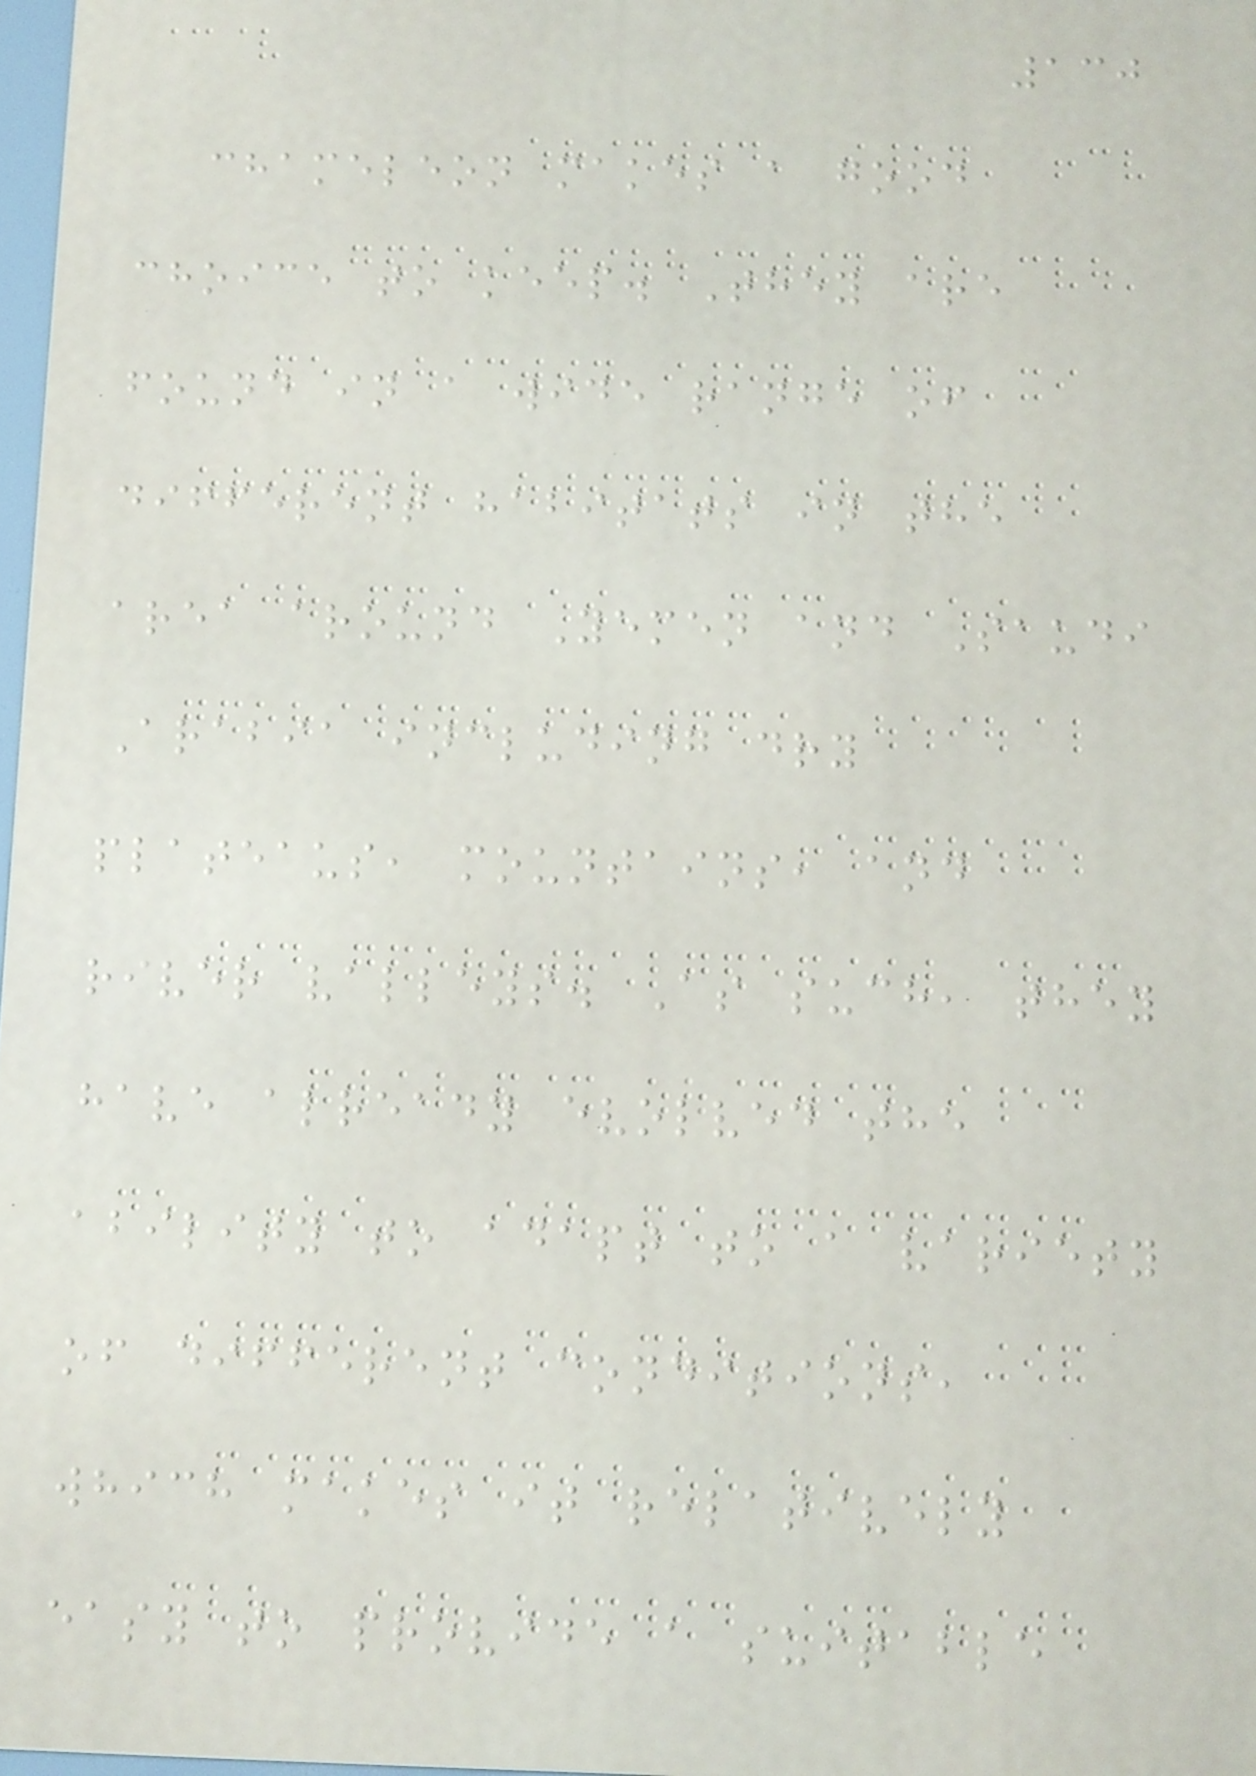130
chameleon makes a good
choice to keep. They are
found in a wide range of
different habitats in the
area around Yemen and Saudi
Arabia including dry
plateaus, mountains, and
river valleys. As such, they
have already evolved the
ability to adapt to a variety
of different conditions,
which makes it relatively
easy to provide a suitable
